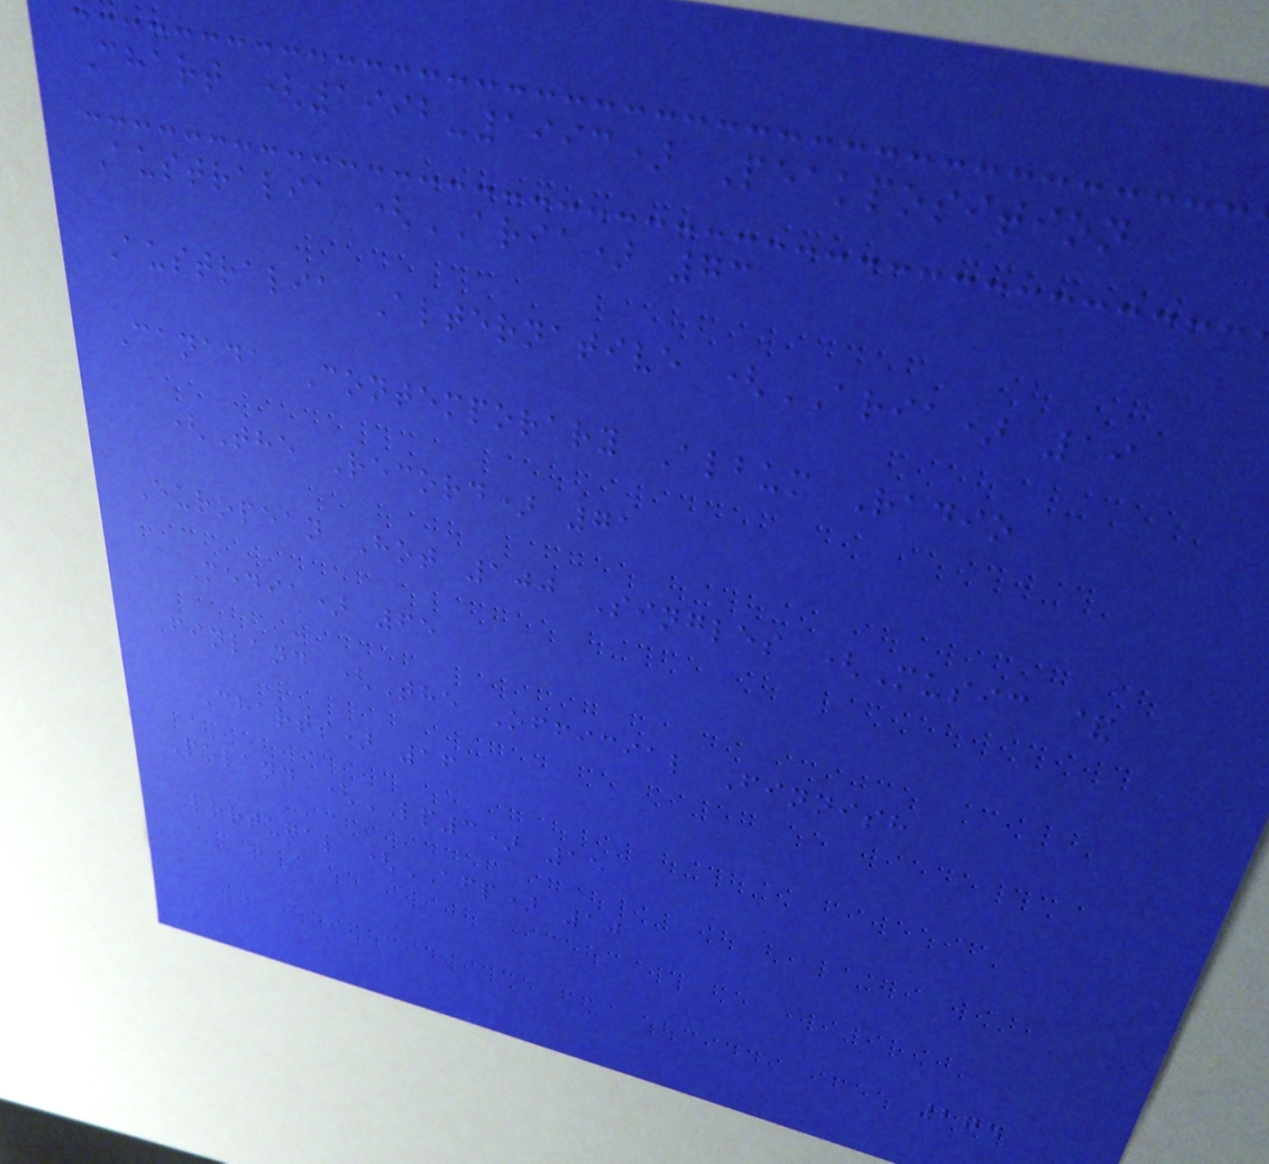Chart (1992-1993) Peakposition
Australia (ARIA) 73
Australia Alternative (ARIA) 19
Canada Contemporary Album Radio
(The Record) 71
European Hot 100 Singles (Music &
Media) 65
Finland (The Official Finnish
Charts) 16
Poland (LP3) 15
Portugal (AFP) 10
274
